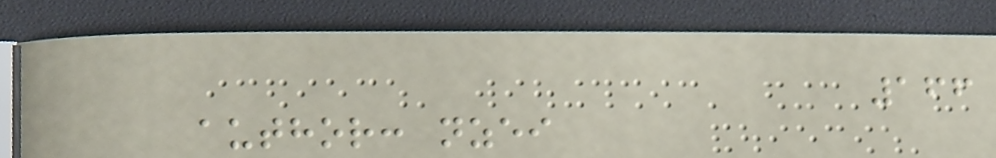166
author: nzei
